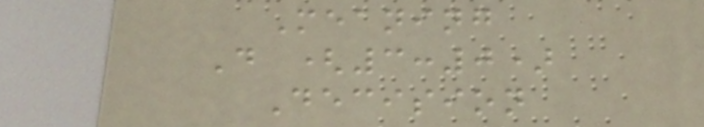Meaning
D (3:0)
Decision
